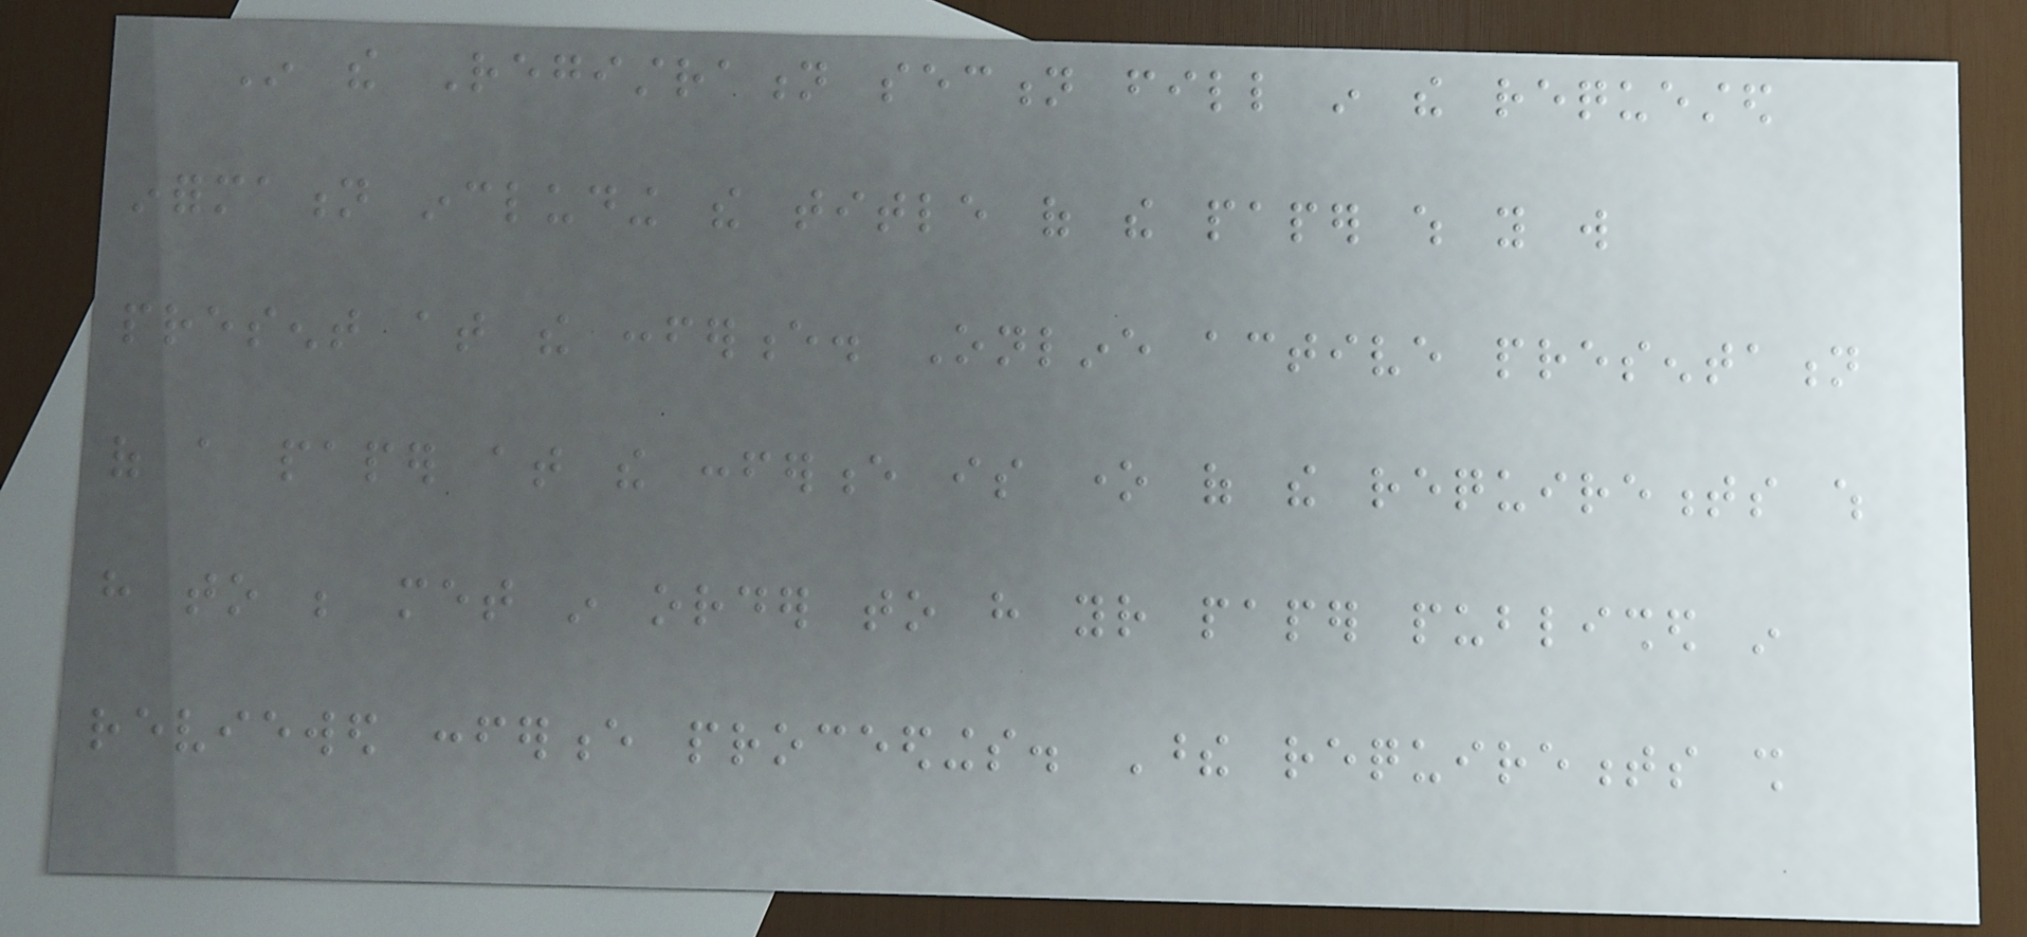In the Registration section fill in the requested
information including the title of the paper which you will
present at the conference. Online active presentation
of a paper at the conference is one of the requirements which
have to be met in order to have your paper published in
reviewed conference proceedings. These requirements shall
